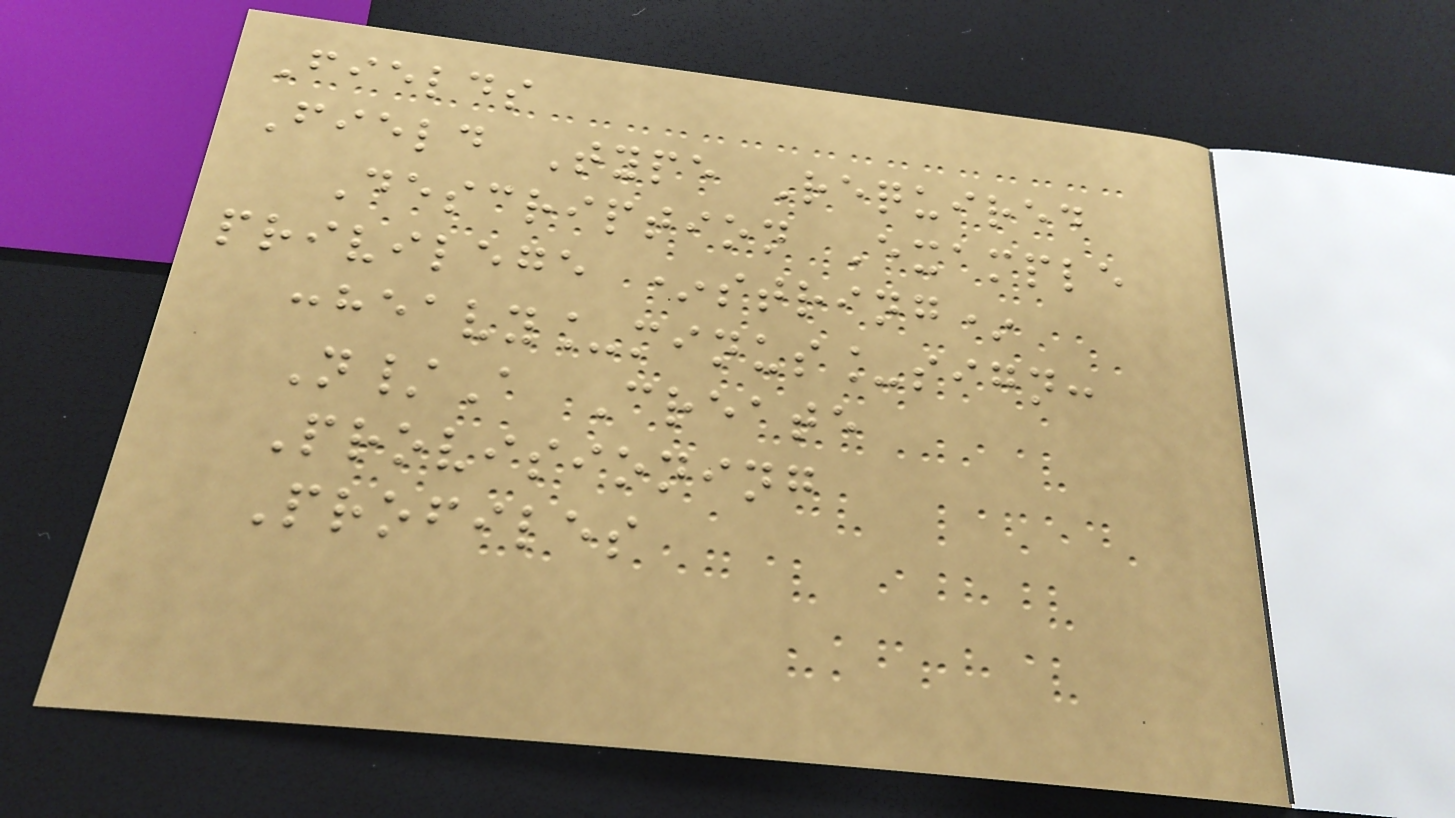Fields
Field Type Required
Description Example
privilege *string*
:heavy_minus_sign:
N/A Create
Provisioning
Profiles
